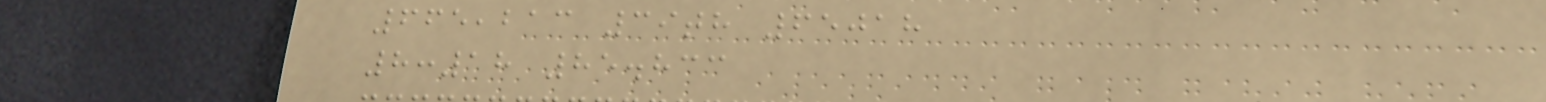665,213 39th 65018
8:18 85.833
